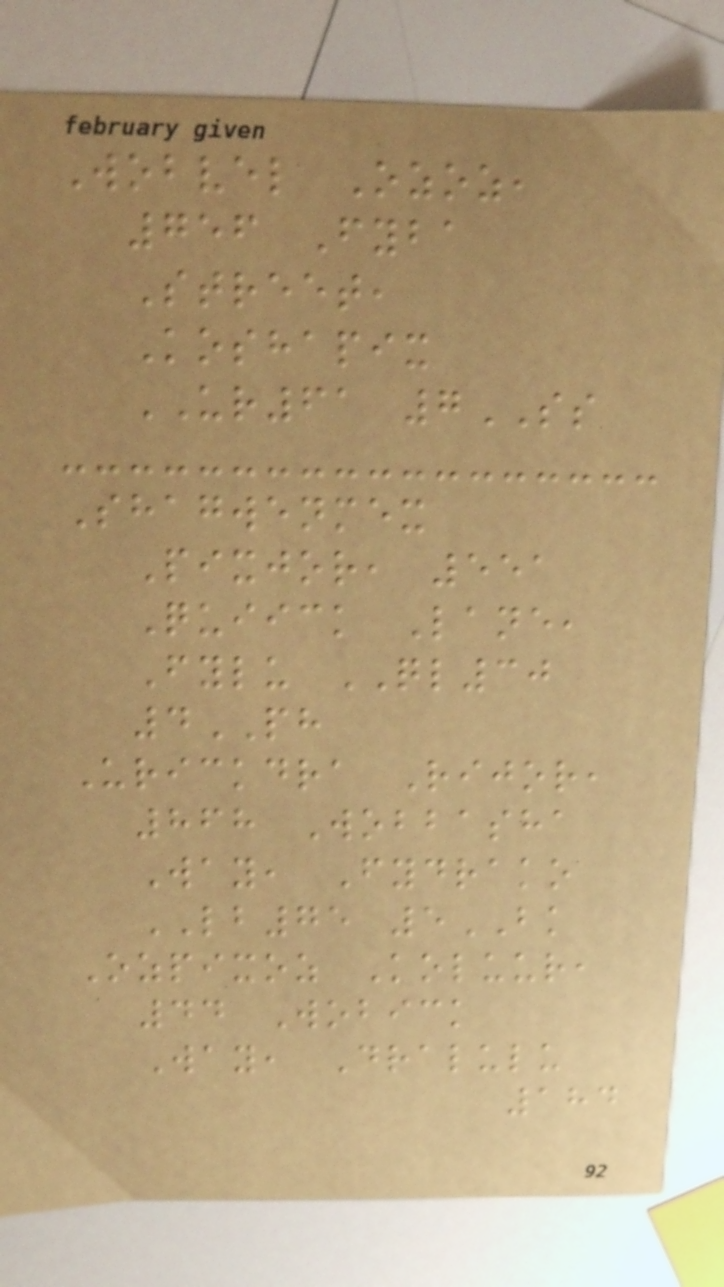Wobvel Ozoz,
756 Fyba
Street,
Koshapix
UR61 7SS
Shagwenmex
Pixjor, 551
Quiick Lane,
Fylu QL30
4PH
Urickdra Rijor,
868 Wobbasha
Way, Fydrako
LB75 5BK
Ozpixoz Koluur,
44 Wobick
Way, Dralulu
184
